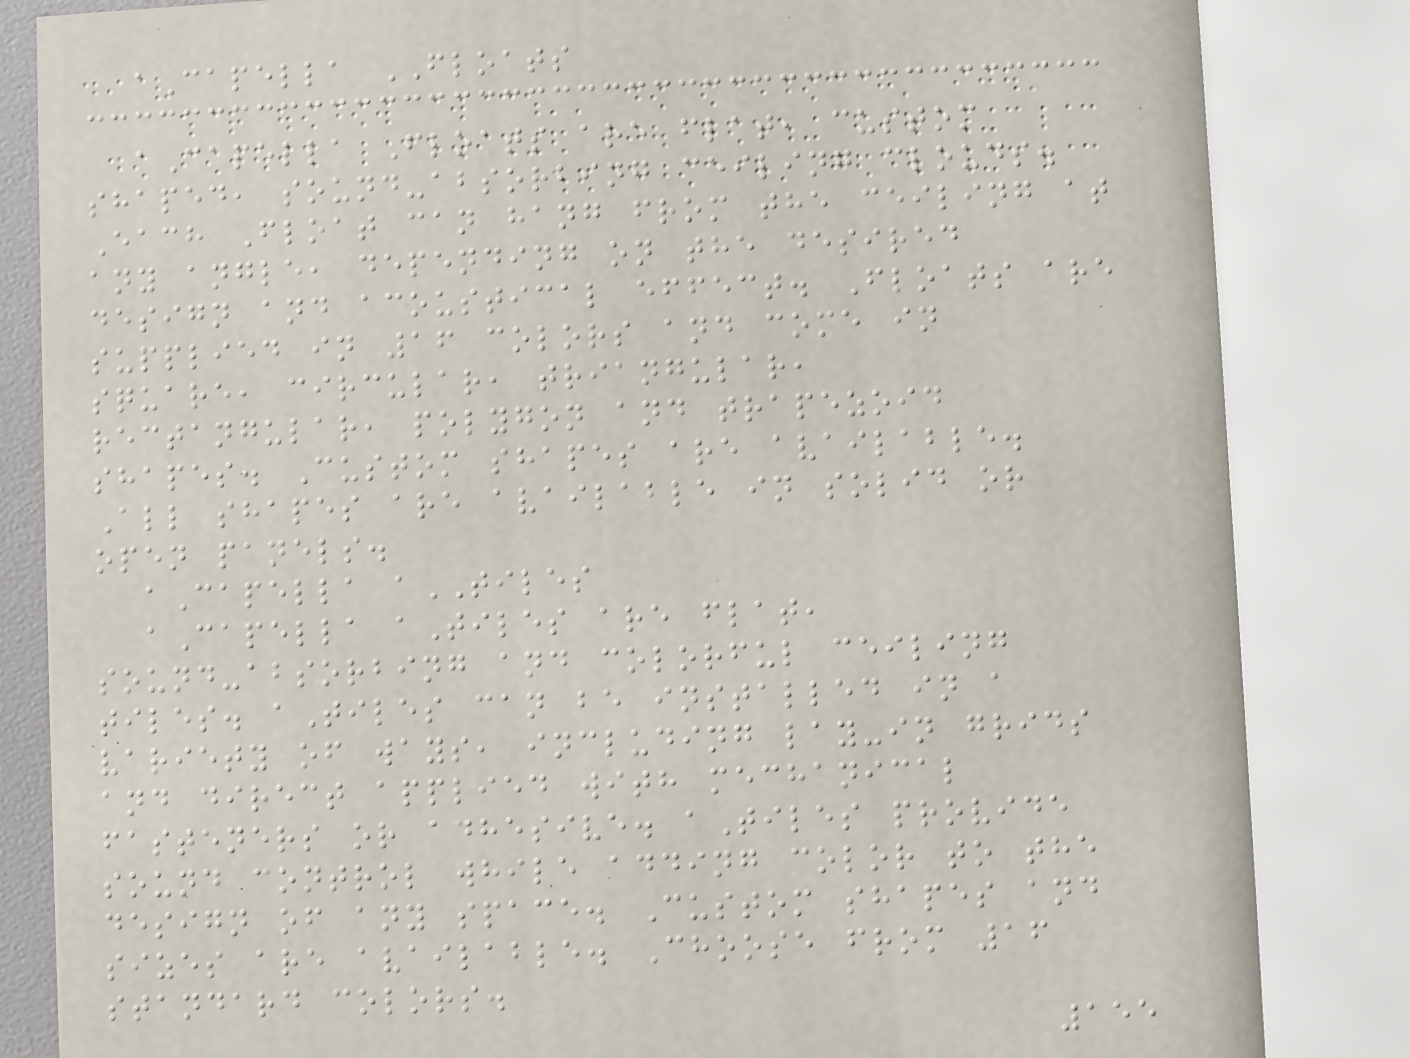aCapella FLOATS
aCapella Floats are flat, custom
shaped, sound-absorbing ceiling clouds.
Each Float can hang from the ceiling at
any angle, depending on the desired
design and acoustical effect. Floats are
supplied in 16 colors and come in
square, circular, triangular,
rectangular, polygon and trapezoid
shapes. Custom shapes are available.
All shapes are available in solid or
open panels.
aCapella aTILES
aCapella aTiles are flat,
sound-absorbing and colorful ceiling
tiles. aTiles can be installed in a
variety of ways, including lay-in grids
and direct applied with mechanical
fasteners or adhesive. aTiles provide
sound control while adding color to the
design of any space. Custom shapes and
sizes are available. Choose from 16
standard colors.
155
